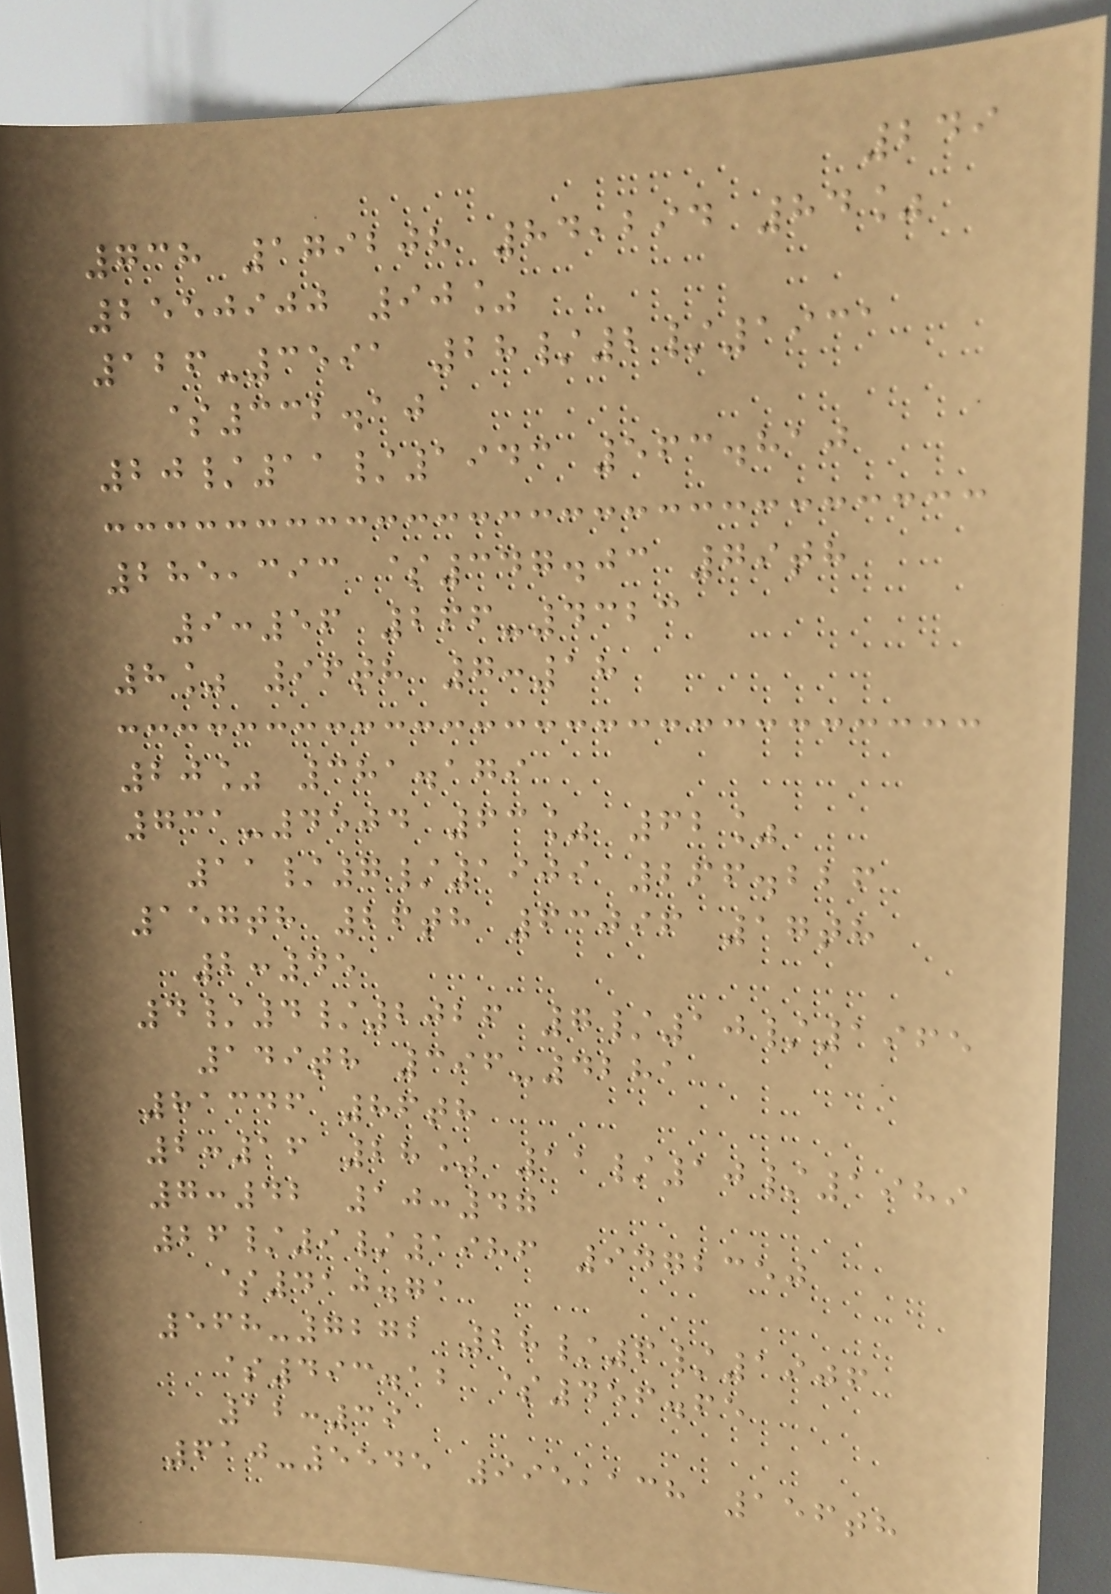249
738 179208 84,294 84%
2550900 90%
126-3591 28/2/1931
$332.10
20/11/1943 563.810
285,393 $347.03 79th
9:56 266-4323
8% 96th 7:18
20% 381.179
731-4504 63% 62%
11/7/1909 266.226
157th 26th 63096 17th
2:45
4/4/2026 7/10/1965
149th 396-4281
81346 86th
2:16 28% 11/10/1989
7:42 10:47
26/9/1986 9472350
$410.71
568-7272 28/6/1906
$493.12 $456.65
12:39
610-5545 995,138 156th
